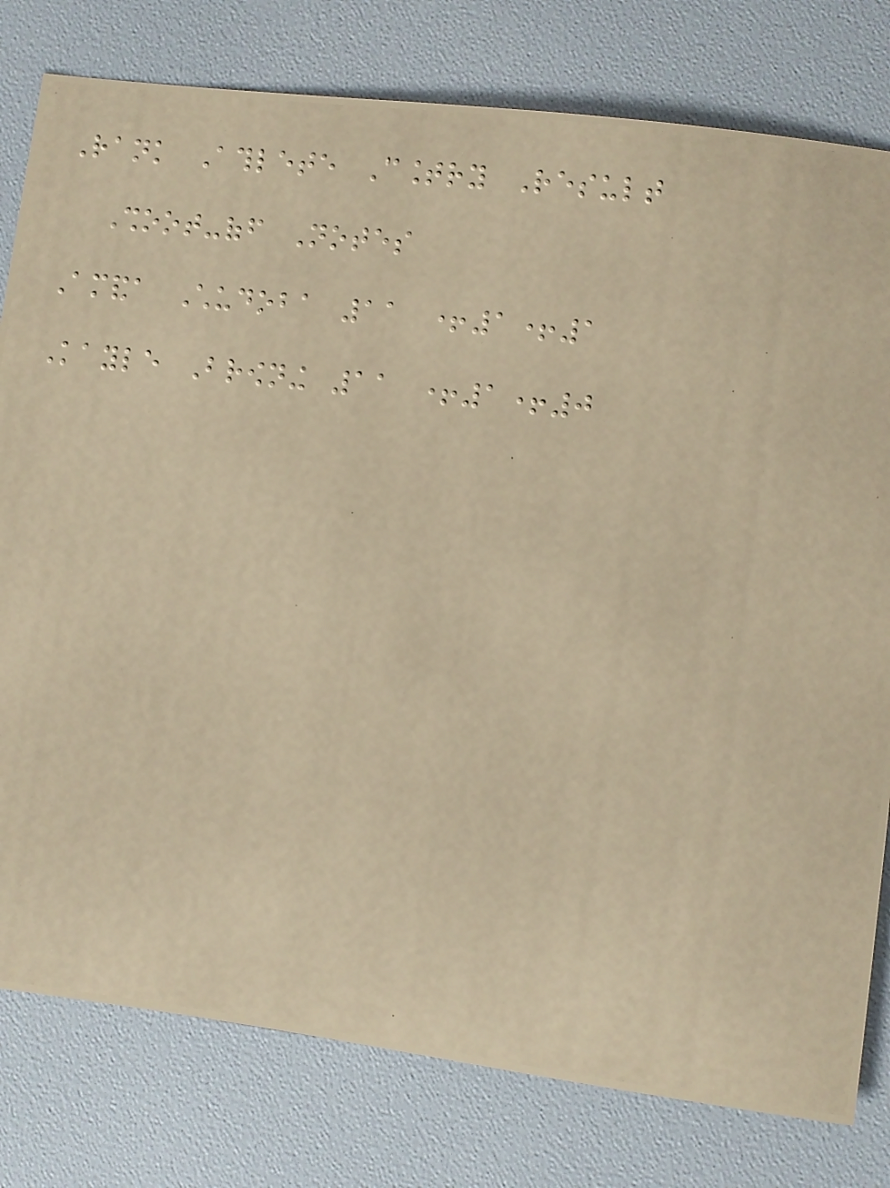Rank Athlete Country Result
Shoot-off Notes
Amanda Chudoba 11 +1+1
Kayle Browning 11 +1+0
